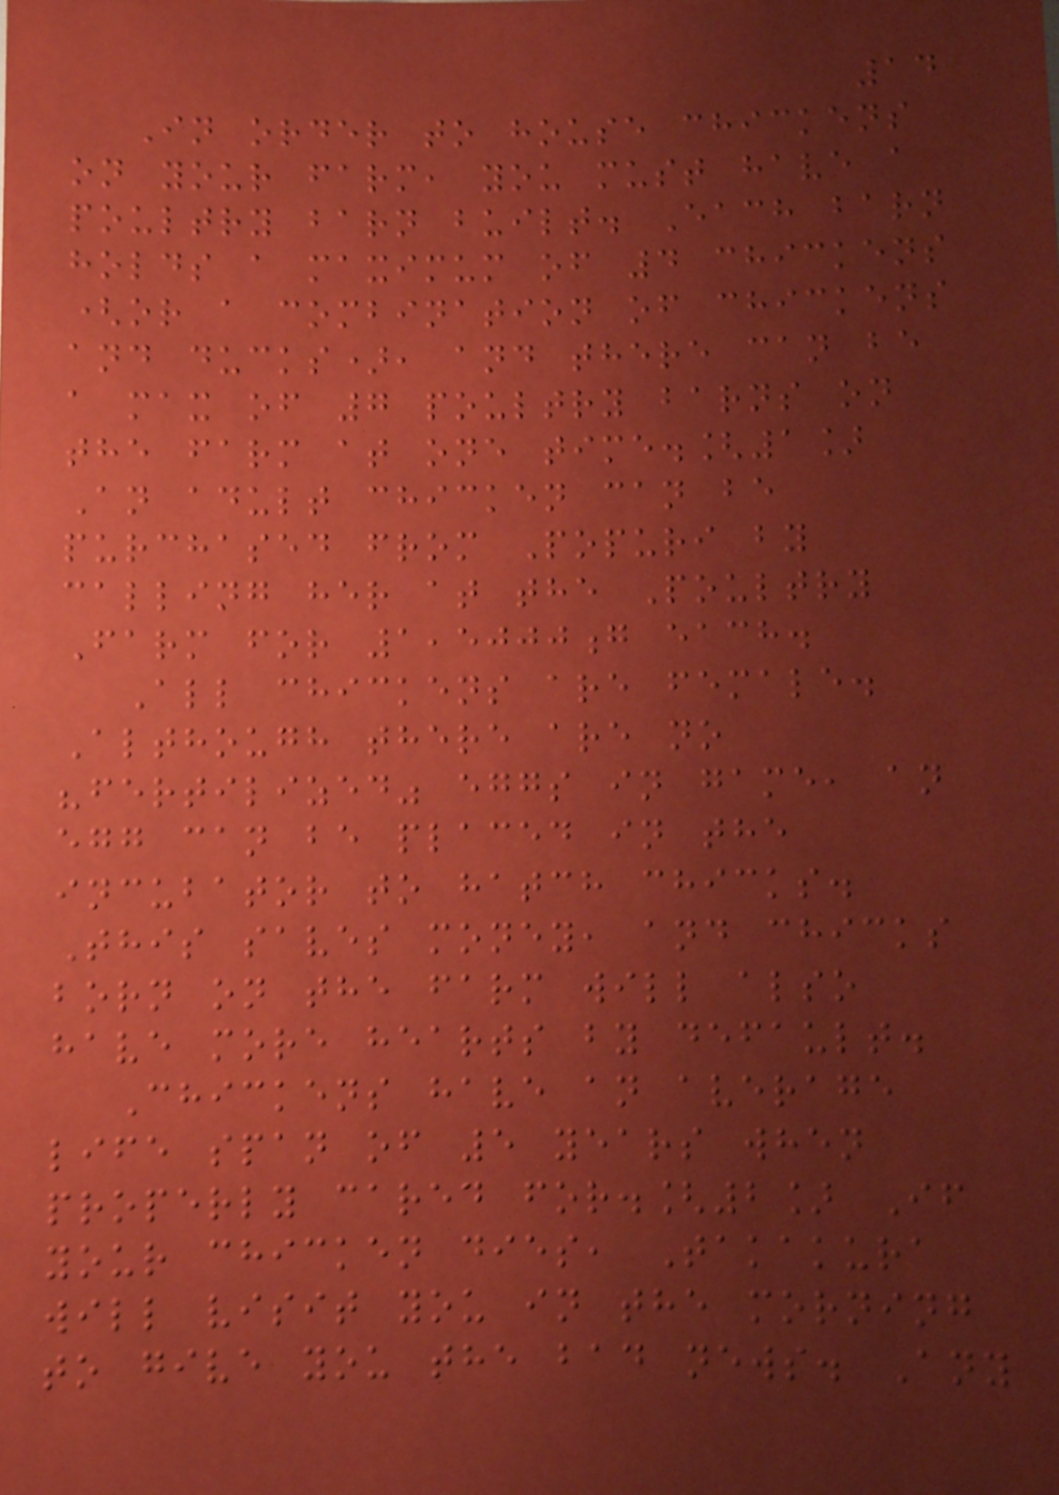14
In order to house chickens
on your farm, you must have a
poultry barn built. Each barn
holds a maximum of 4 chickens
(or a combination of chickens
and ducks), and there can be
a max of 7 poultry barns on
the farm at one time.[1]
An adult chicken can be
purchased from Popuri by
calling her at the Poultry
Farm for 1,5000g each.
All chickens are female.
Although there are no
"fertilized" eggs in game, an
egg can be placed in the
incubator to hatch chicks.
This saves money, and chicks
born on the farm will also
have more hearts by default.
Chickens have an average
life span of 5 years when
properly cared for.[2] If
your chicken dies, Takakura
will visit you in the morning
to give you the bad news. Any
